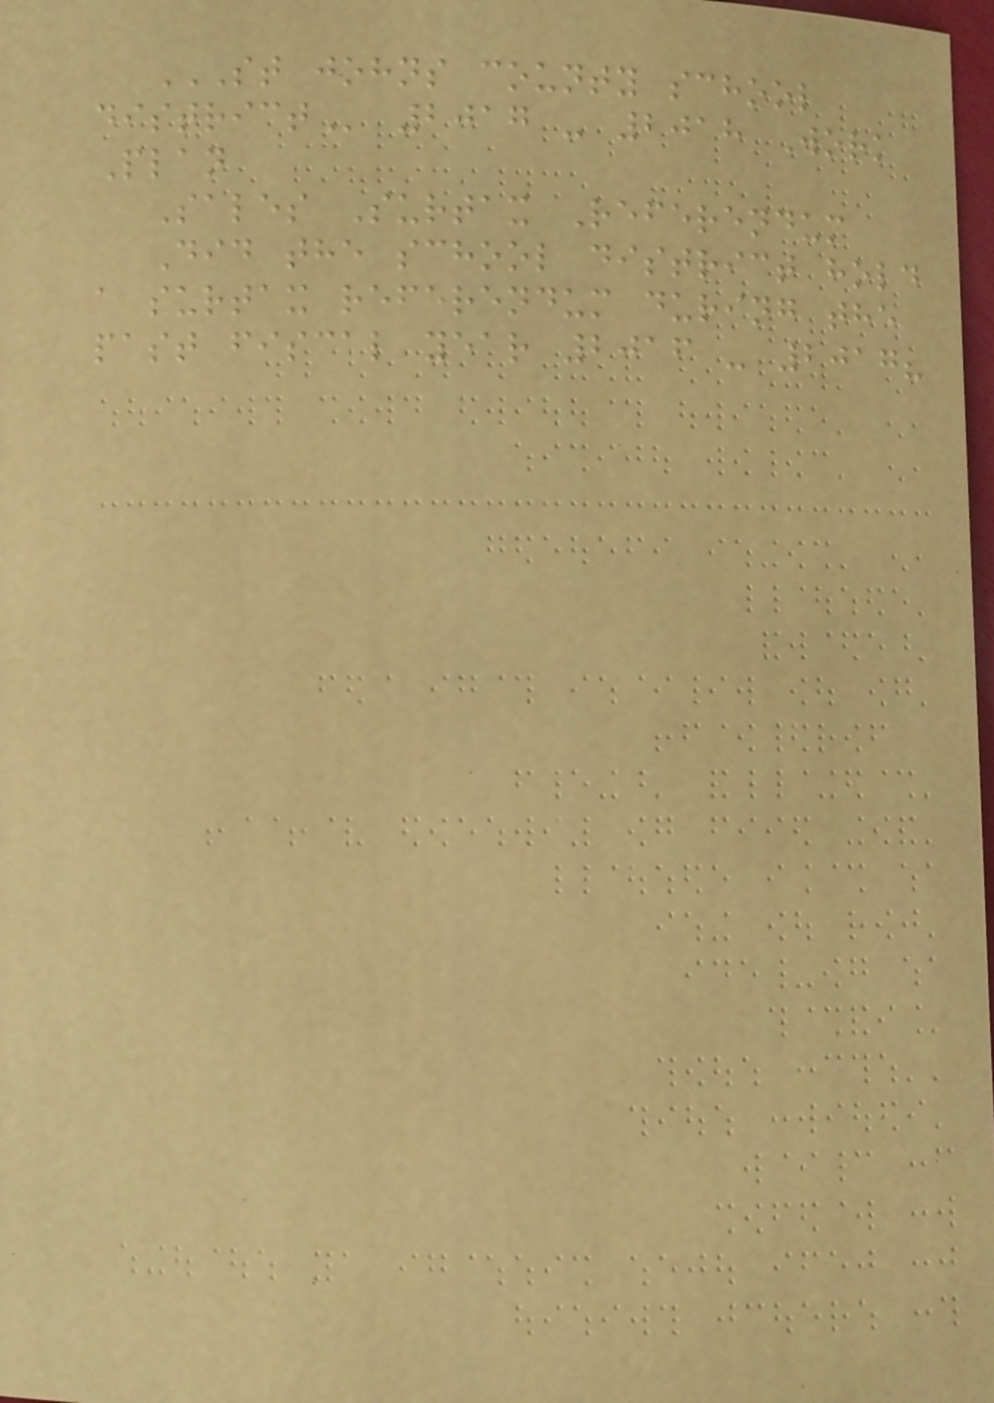ST JOHNS COUNTY SCHOOL
DISTRICT 2017 - 2018 Work
Plan
Sales Surtax Referendum
Did the school district hold
a surtax referendum during the
past fiscal year 2016 - 2017?
